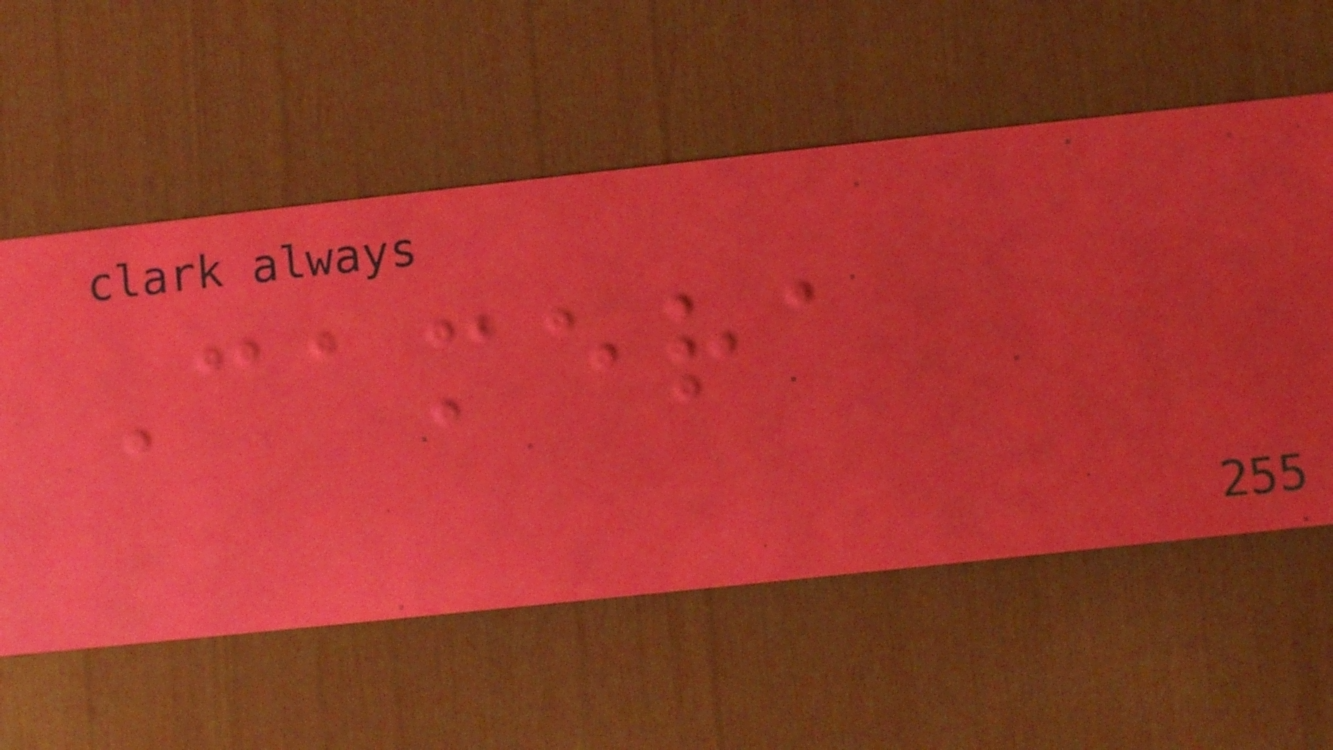Camera
